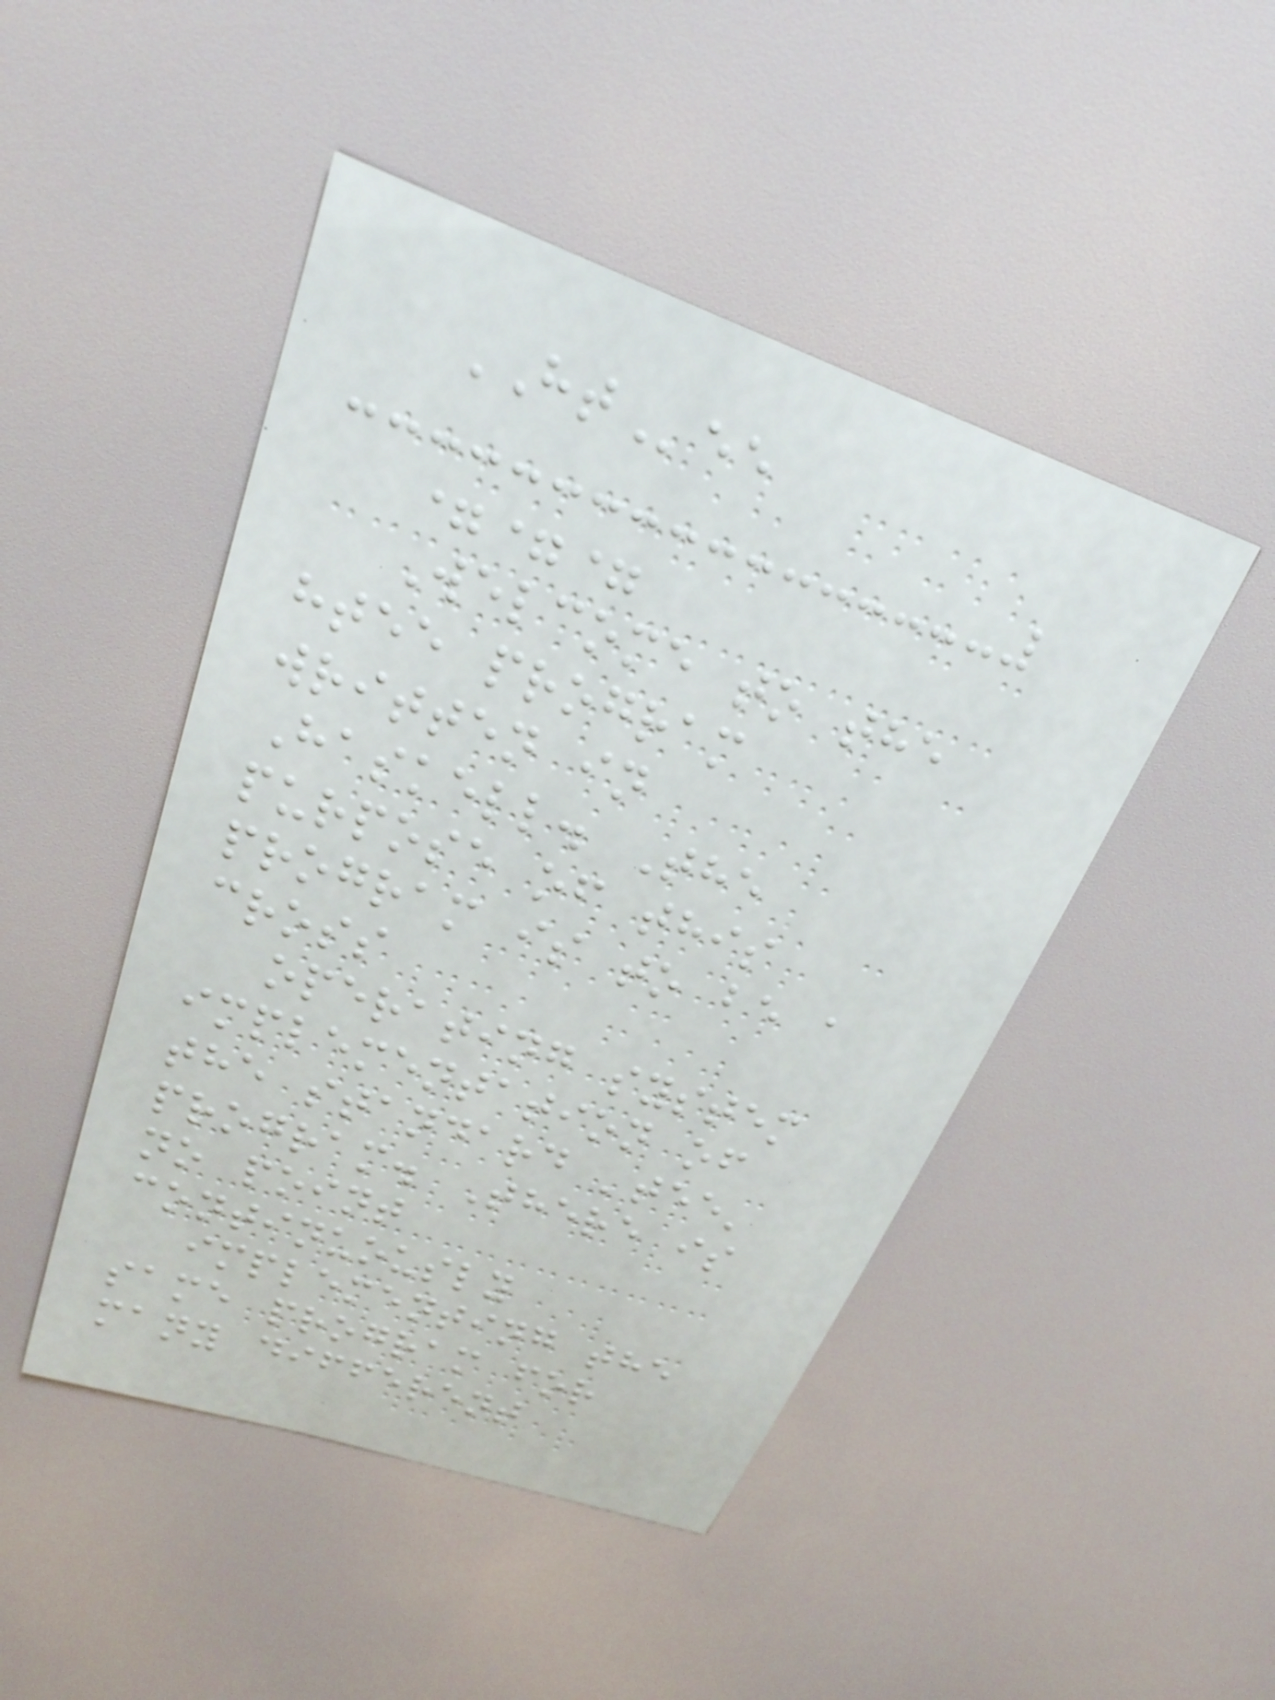HTee
===
Welcome to the
htee program
written in
Haskell. The
purpose of this
program is to be a
cross
operating system
implementation of
the standard 'tee'
program. There is
no point
continuously
implementing the
same program for
many different
